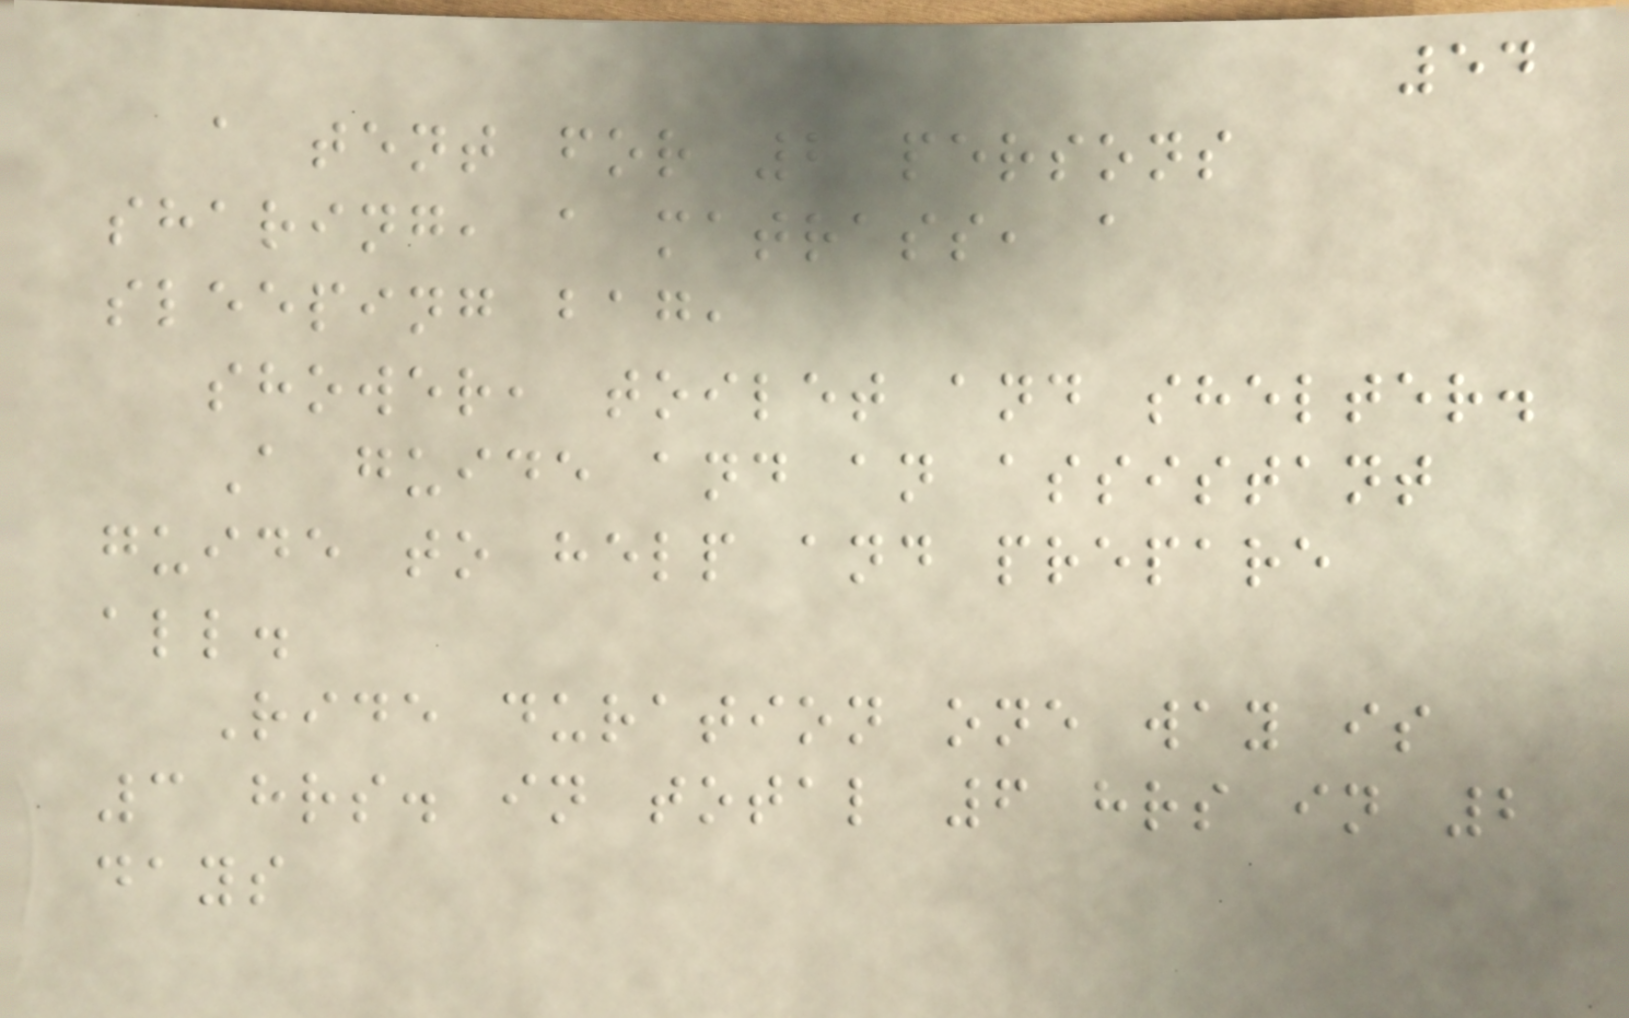54
a tent for 2 persons
sharing, a matrass, a
sleeping bag,
shower, toilet and shelter.
A guide and an assistant
guide to help and prepare
all.
Ride duration one way is
3 hrs. in total 6 hrs in 2
days
